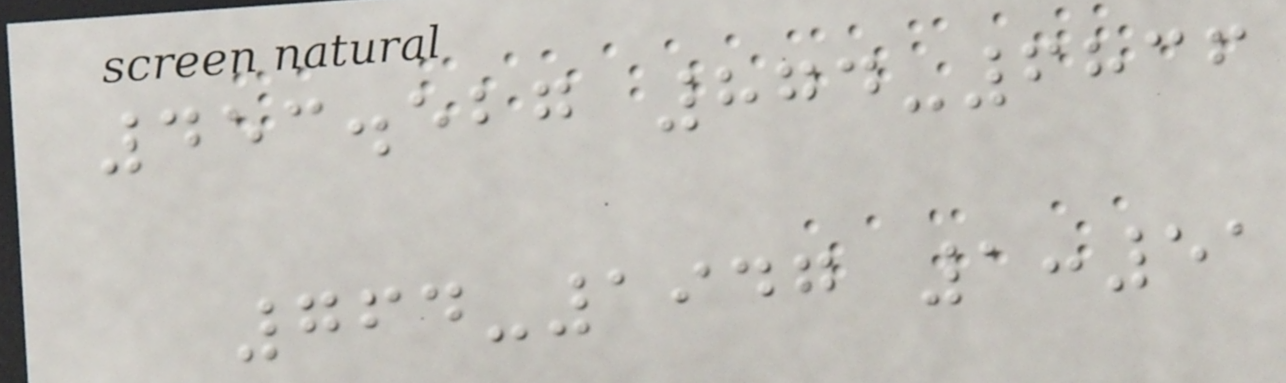453.527 874-6836
764-1947 1:51
